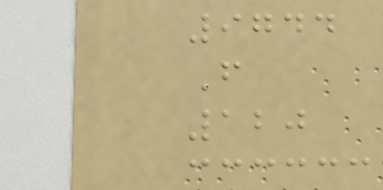9744
F
120
